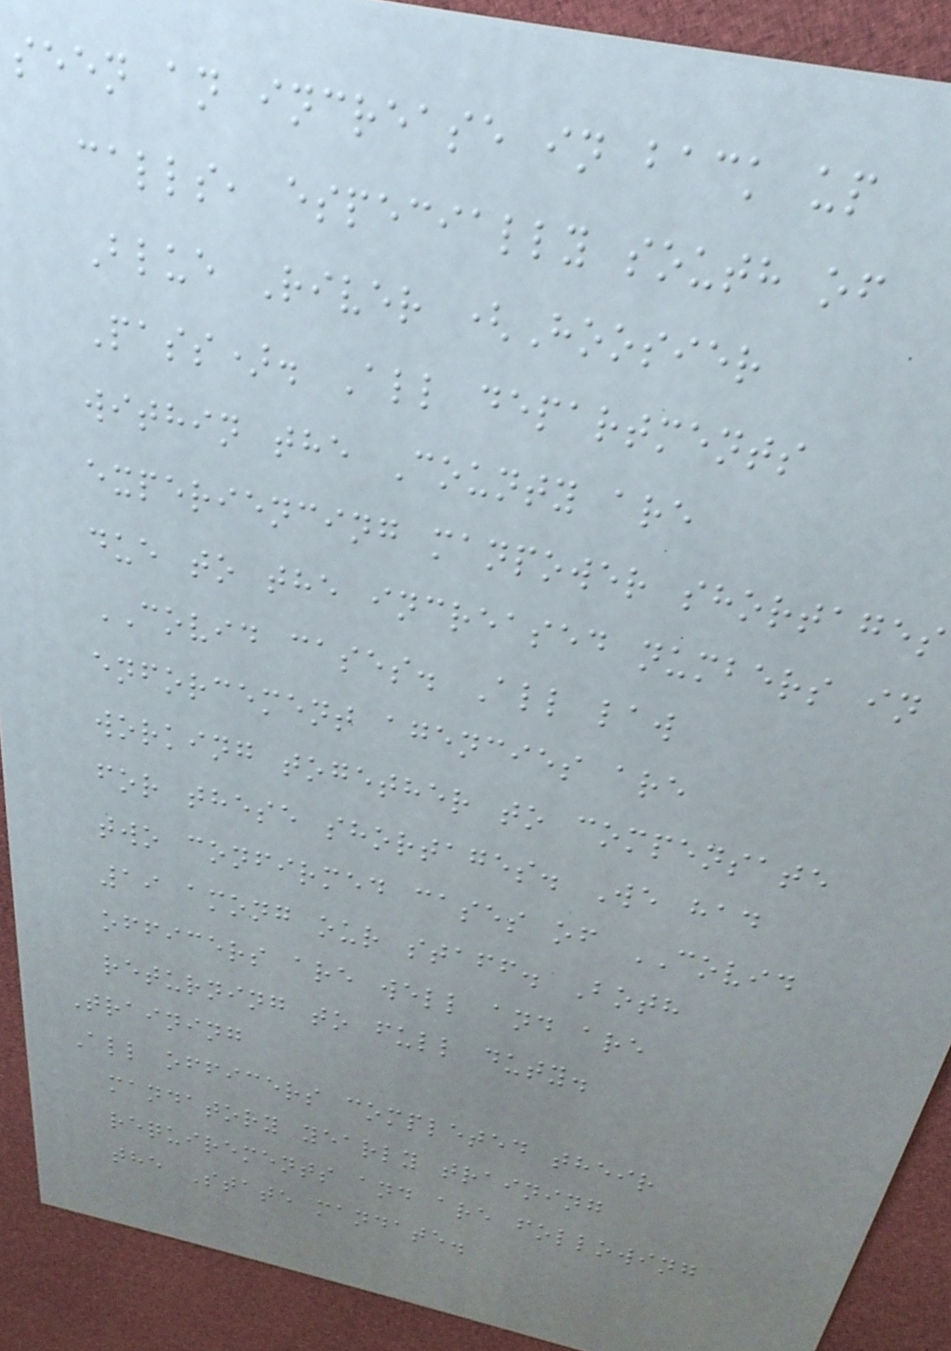seen an increase in back up
calls, especially south of
Blue River (Hoosier
Pass). All departments
within the County are
experiencing manpower shortages
due to the increased numbers in
COVID cases. All law
enforcement agencies are
working together to compensate
for these shortages. We had
two confirmed cases of COVID
19 among our staff. Both
officers are well and are
returning to full duty.
Training
All officers completed their
mandatory yearly training
requirements and are following
the State mandate.
